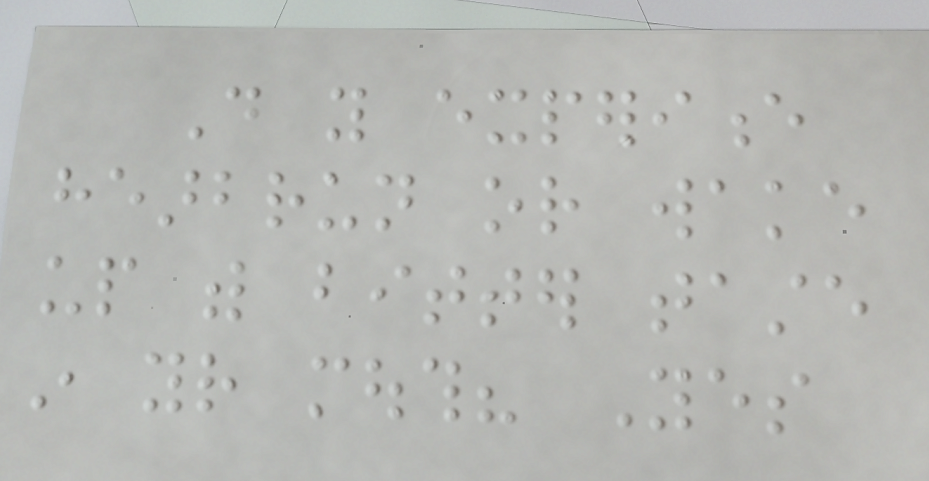Do you experience
hearbrun or wake
up with bitter taste
in your mouth? Yes
